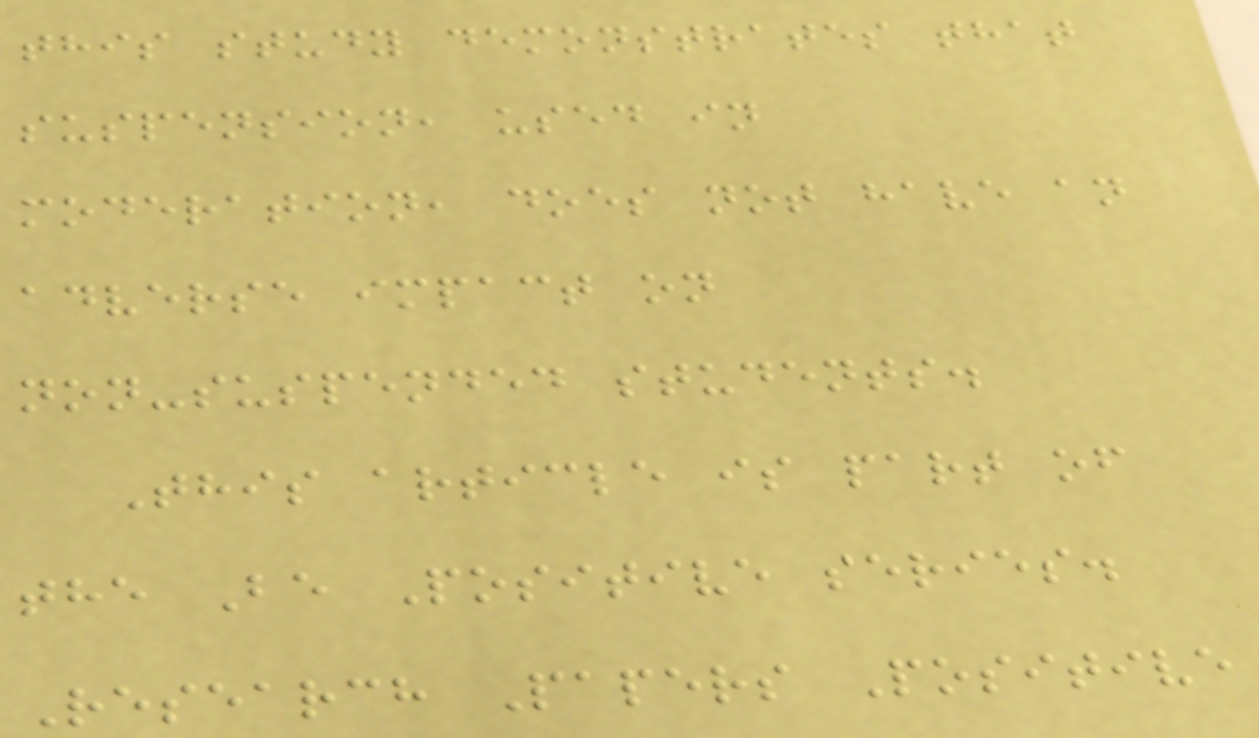this study demonstrates that
suspension, used in
moderation, does not have an
adverse impact on
non-suspended students.
This article is part of
the Be Positive series.
Research Papers Positive
